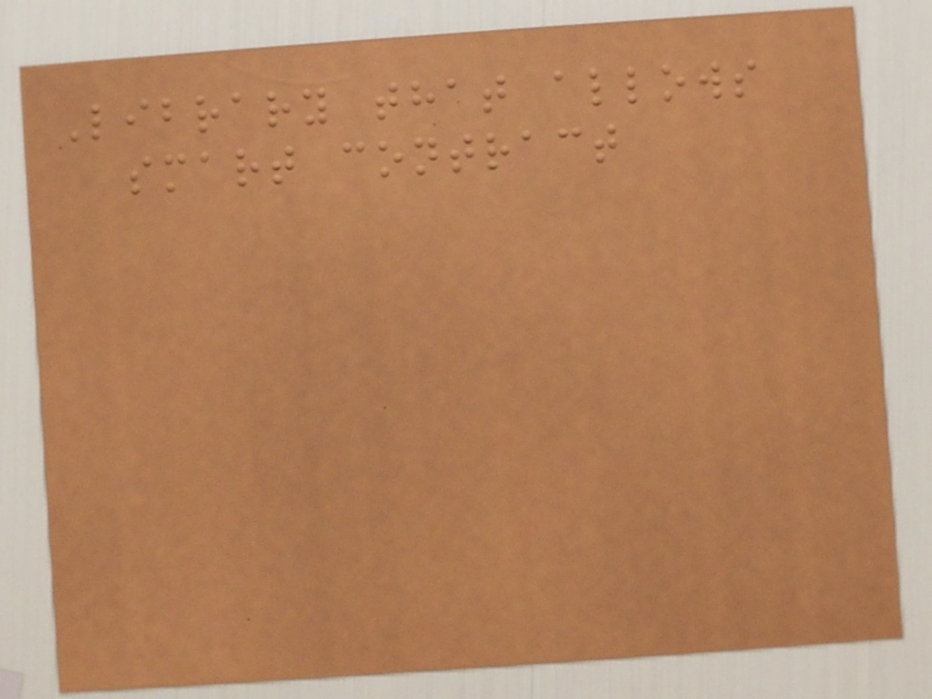Library that allows
smart contract
